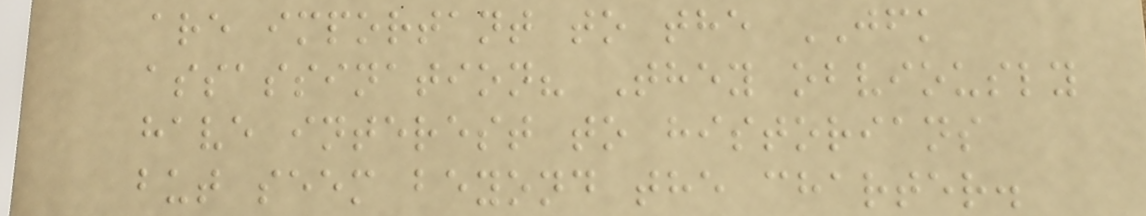are important to the JFK
assassination? They obviously
have interest to historians
but seem beyond the charter.
